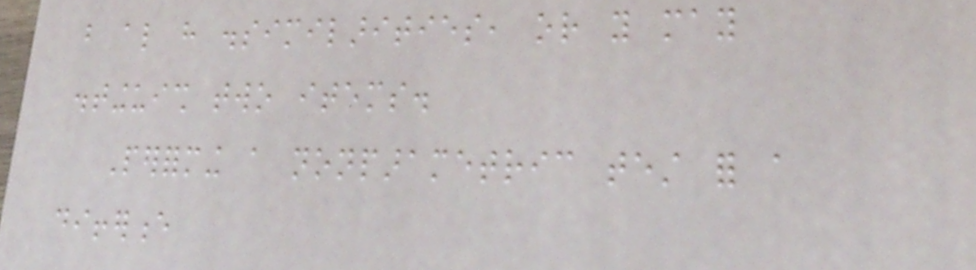but also have dissimilarities, or you may
distinguish two items.
Performing a nonparametric test for a
difference
